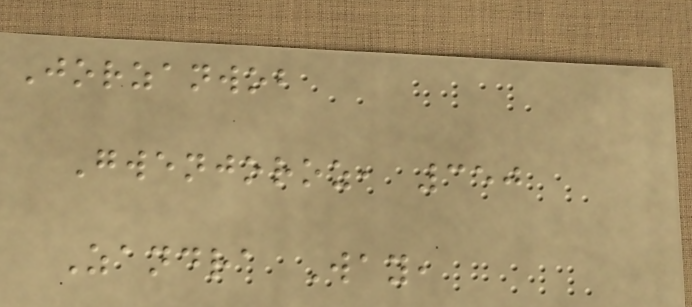Jorzanwob
Gwenjoroz, 350
Zandra Way,
